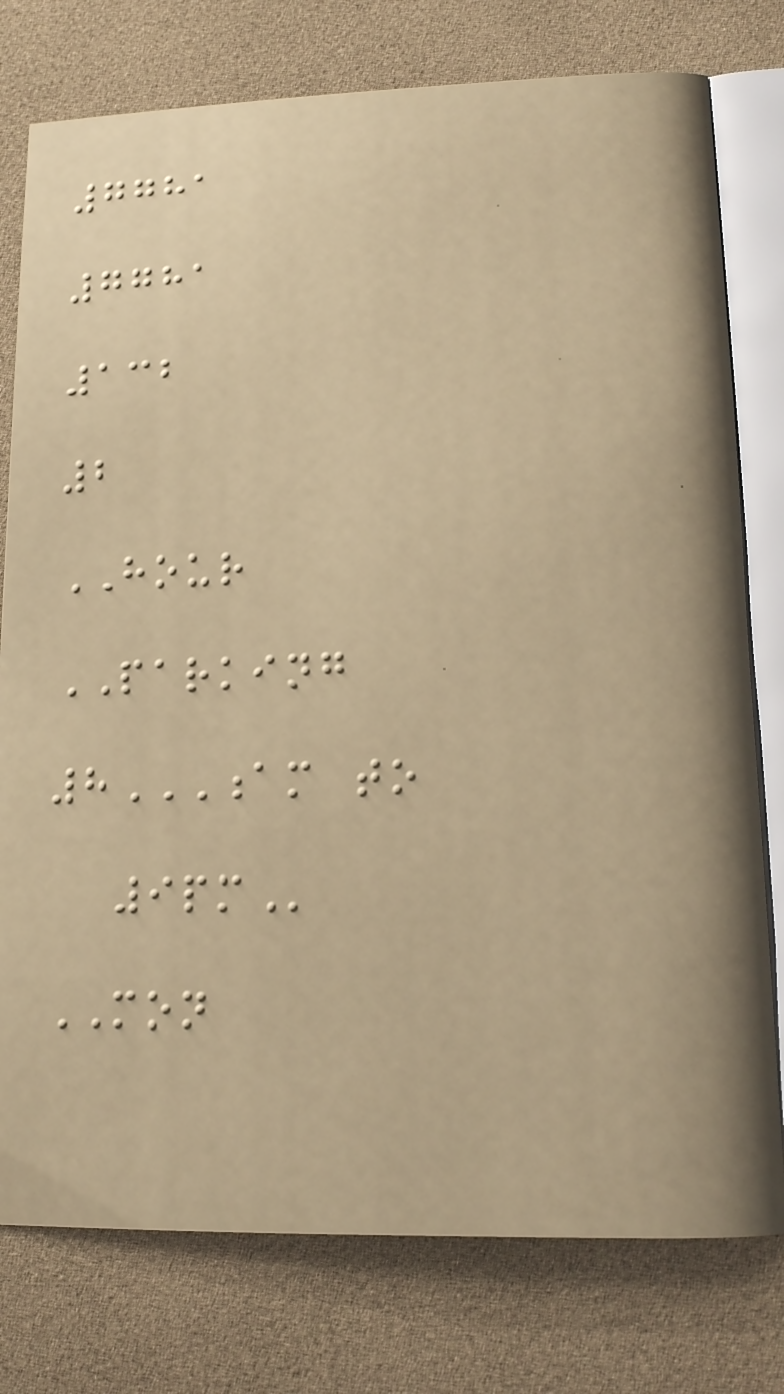7781
7781
132
2
HOUR
PARKING
8AM TO
9PM
MON
